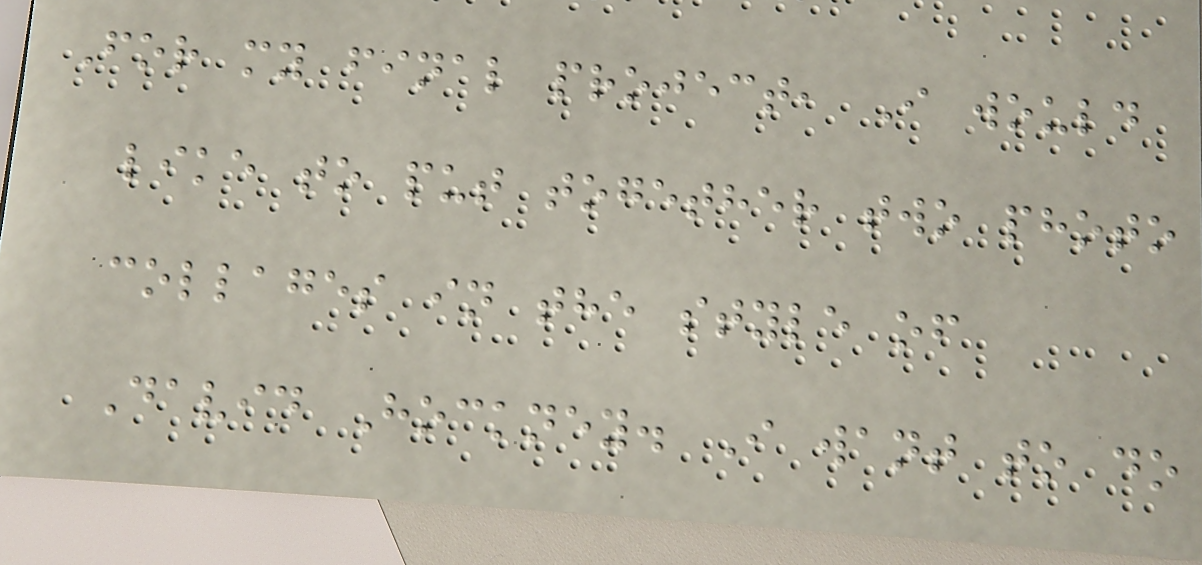For my final project, I would
like to put together two photo
collages in the style of
David Hockney. I want to do
